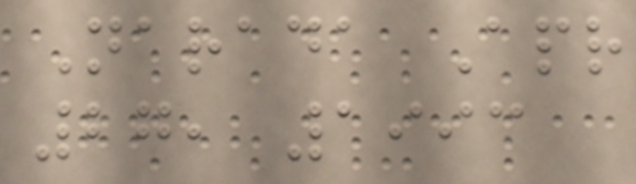Narada Apr
27, 1993
